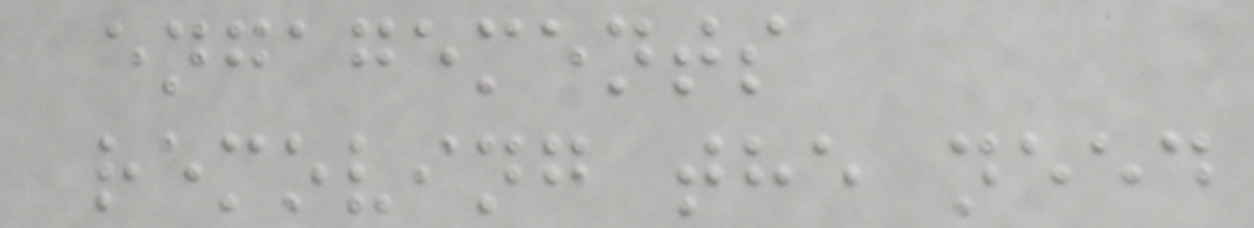engagements
removing the need
